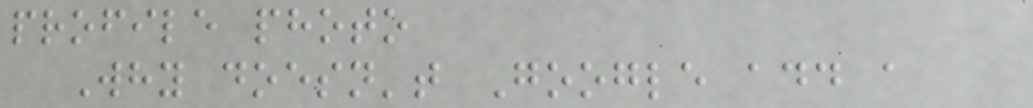profile photo
Why doesn't Google add a
